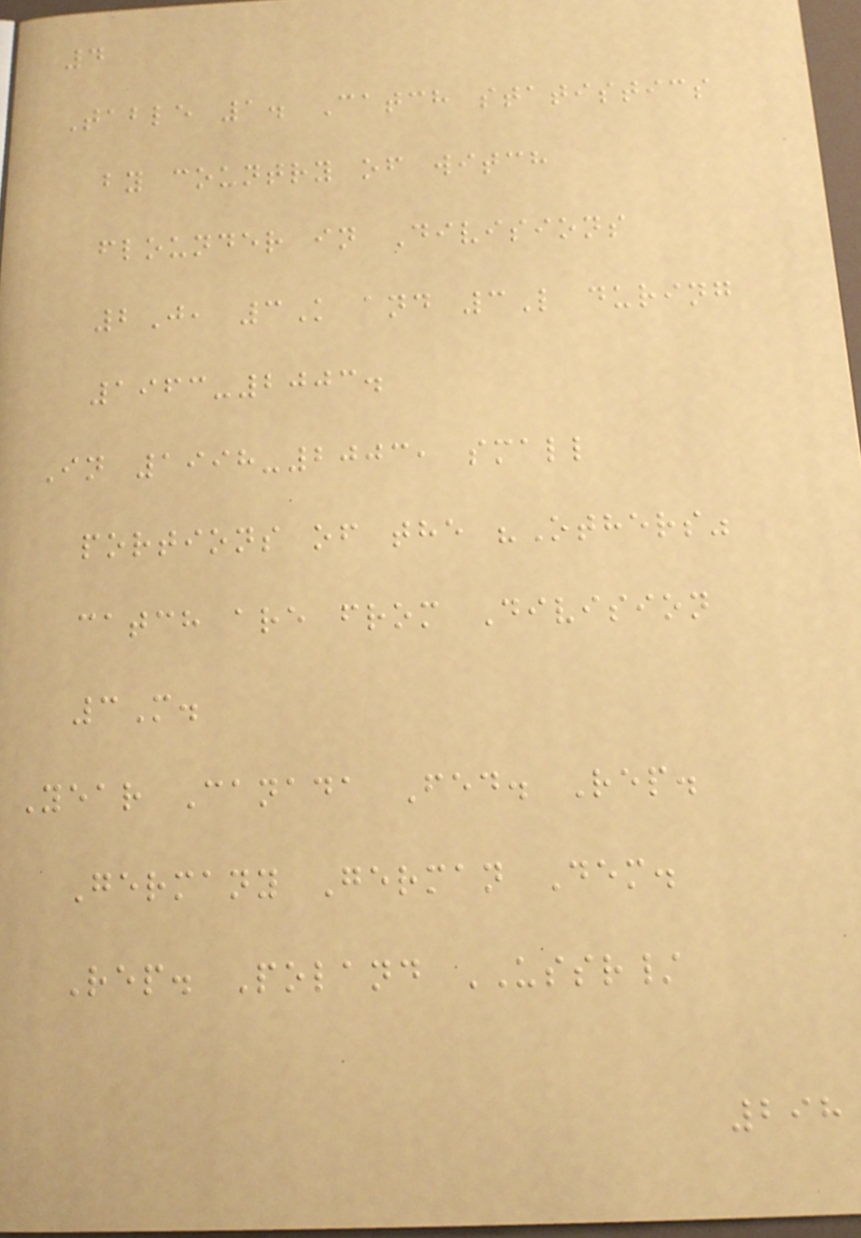4
Table 1. Catch statistics
by country of witch
flounder in Divisions
2J, 3K and 3L during
1963-2003.
In 1998-2003, small
portions of the "Others"
catch are from Division
3M.
Year Canada Fed. Rep.
Germany German Dem.
Rep. Poland USSR/
298
